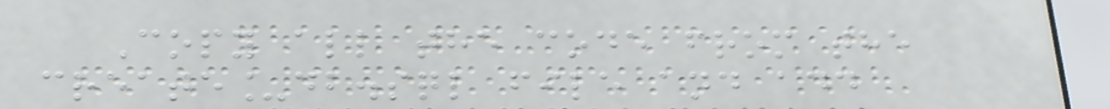Copy all the code from the
create_db.sql file and add
